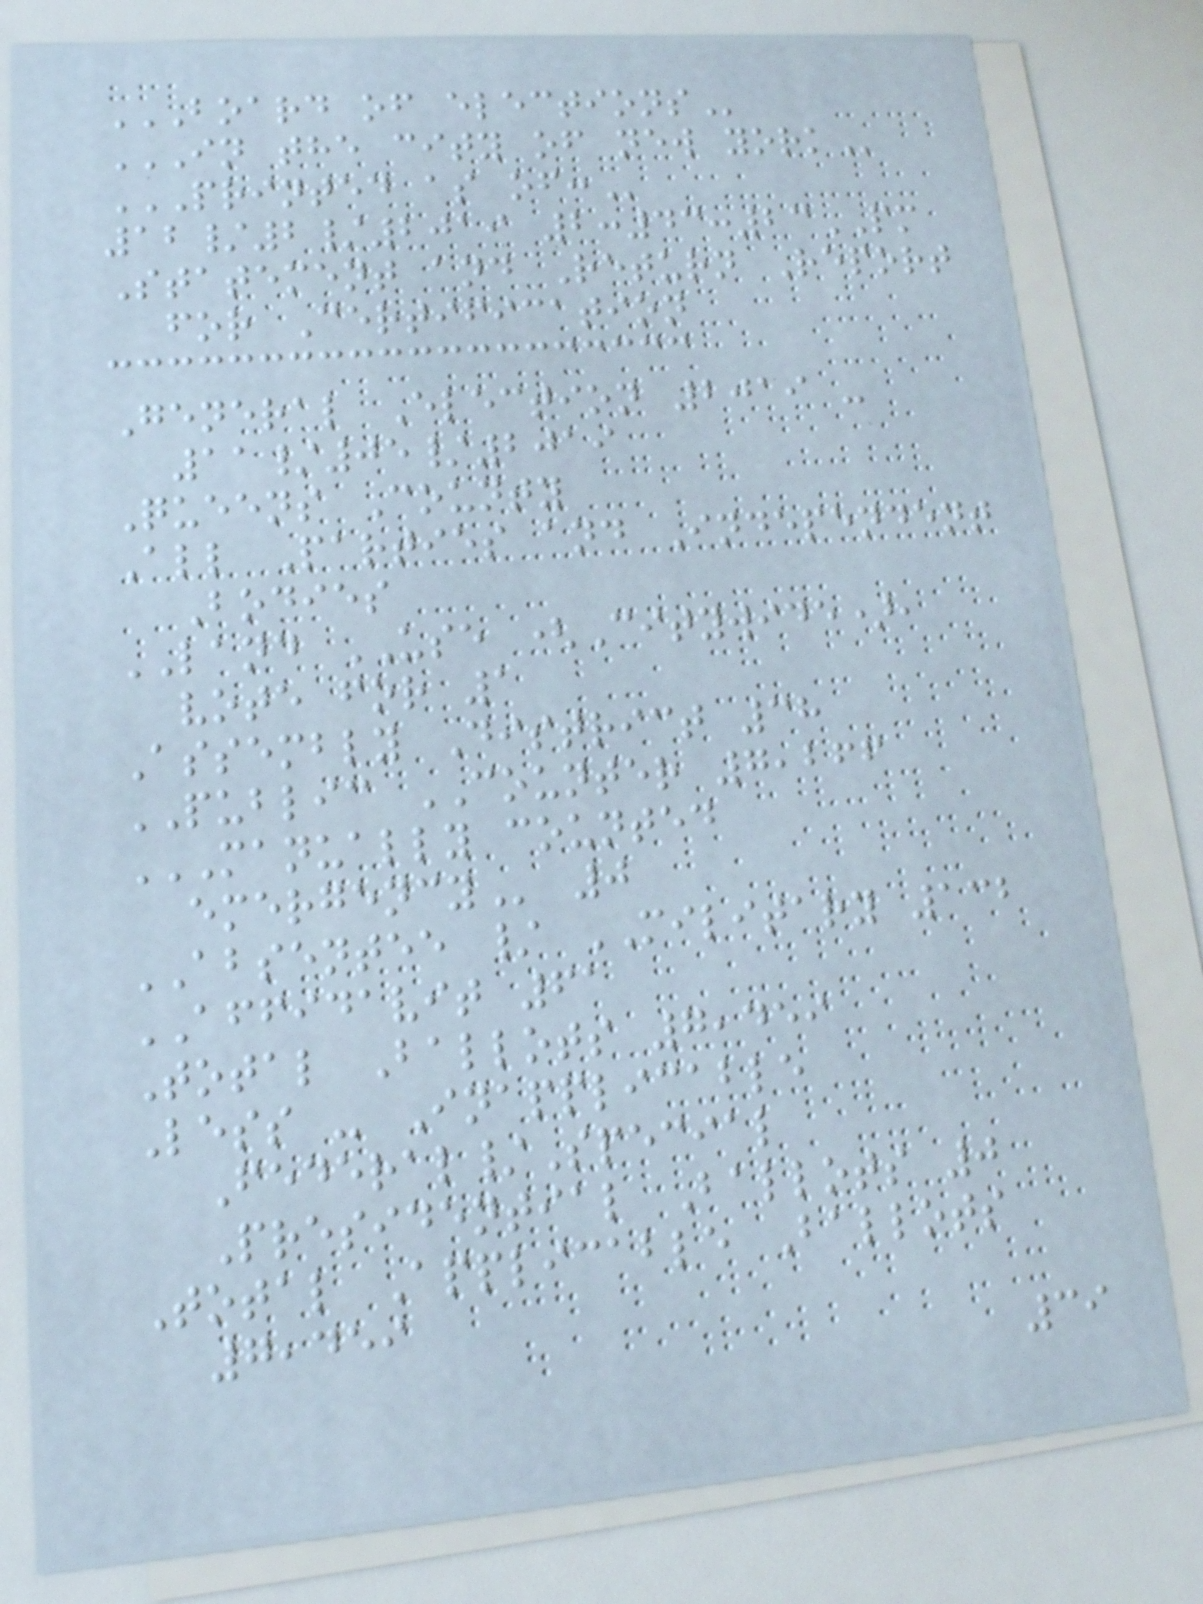BOARD OF ELECTIONS
IN THE CITY OF NEW YORK
PRINTED AS OF:
12/2/2019 2:43:23PM
Statement and Return Report
for Certification
General Election 2019 -
11/05/2019
Queens County
All Parties and Independent
Bodies
LAND USE (Citywide),
vote for 1
Assembly District 38
PUBLIC COUNTER 7,266
MANUALLY COUNTED
EMERGENCY 0
ABSENTEE / MILITARY 132
AFFIDAVIT 61
Total Ballots 7,459
Less - Inapplicable
Federal/Special
Presidential Ballots 0
Total Applicable Ballots
7,459
39
